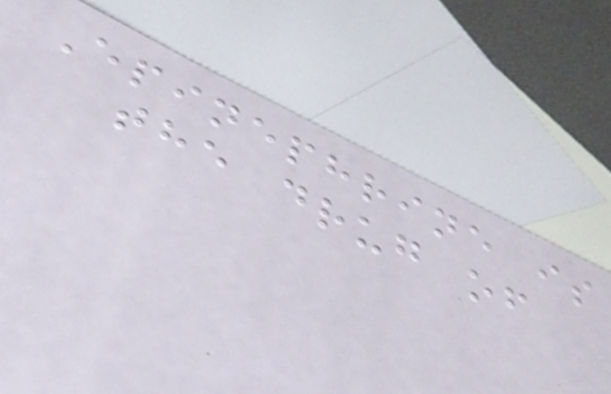Epinephrine is
the drug of
